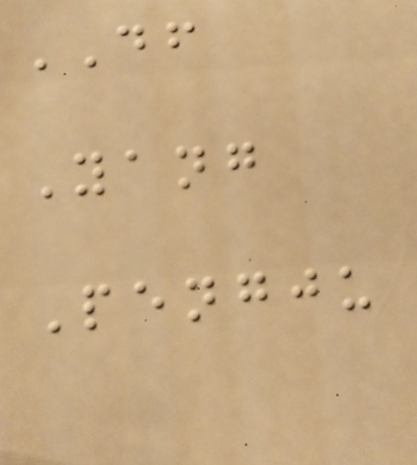DF
Yang
Pengju
